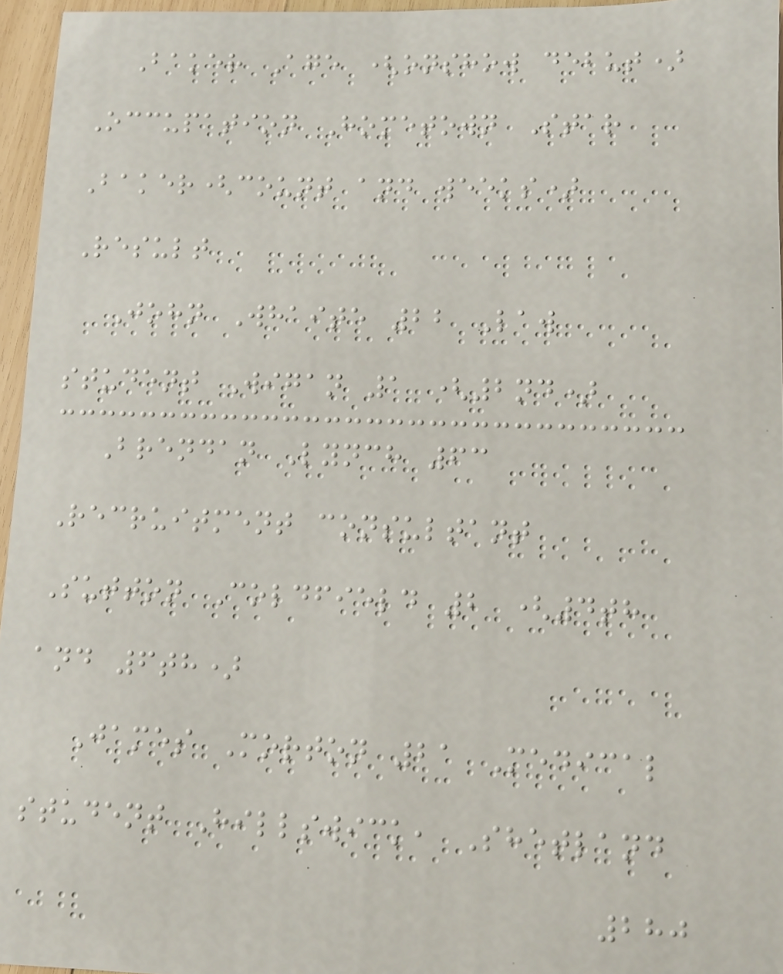Baker Age (onshow debut)
Occupation Hometown Star
Baker(count and weeks)
Result
John Whaite 22 Law
student Wigan 1 (2nd)
Brendan Lynch 63
Recruitment consultant
Sutton Coldfield 2 (4th
and 6th)
James Morton 21 Medical
student Hillswick, Shetland
280
